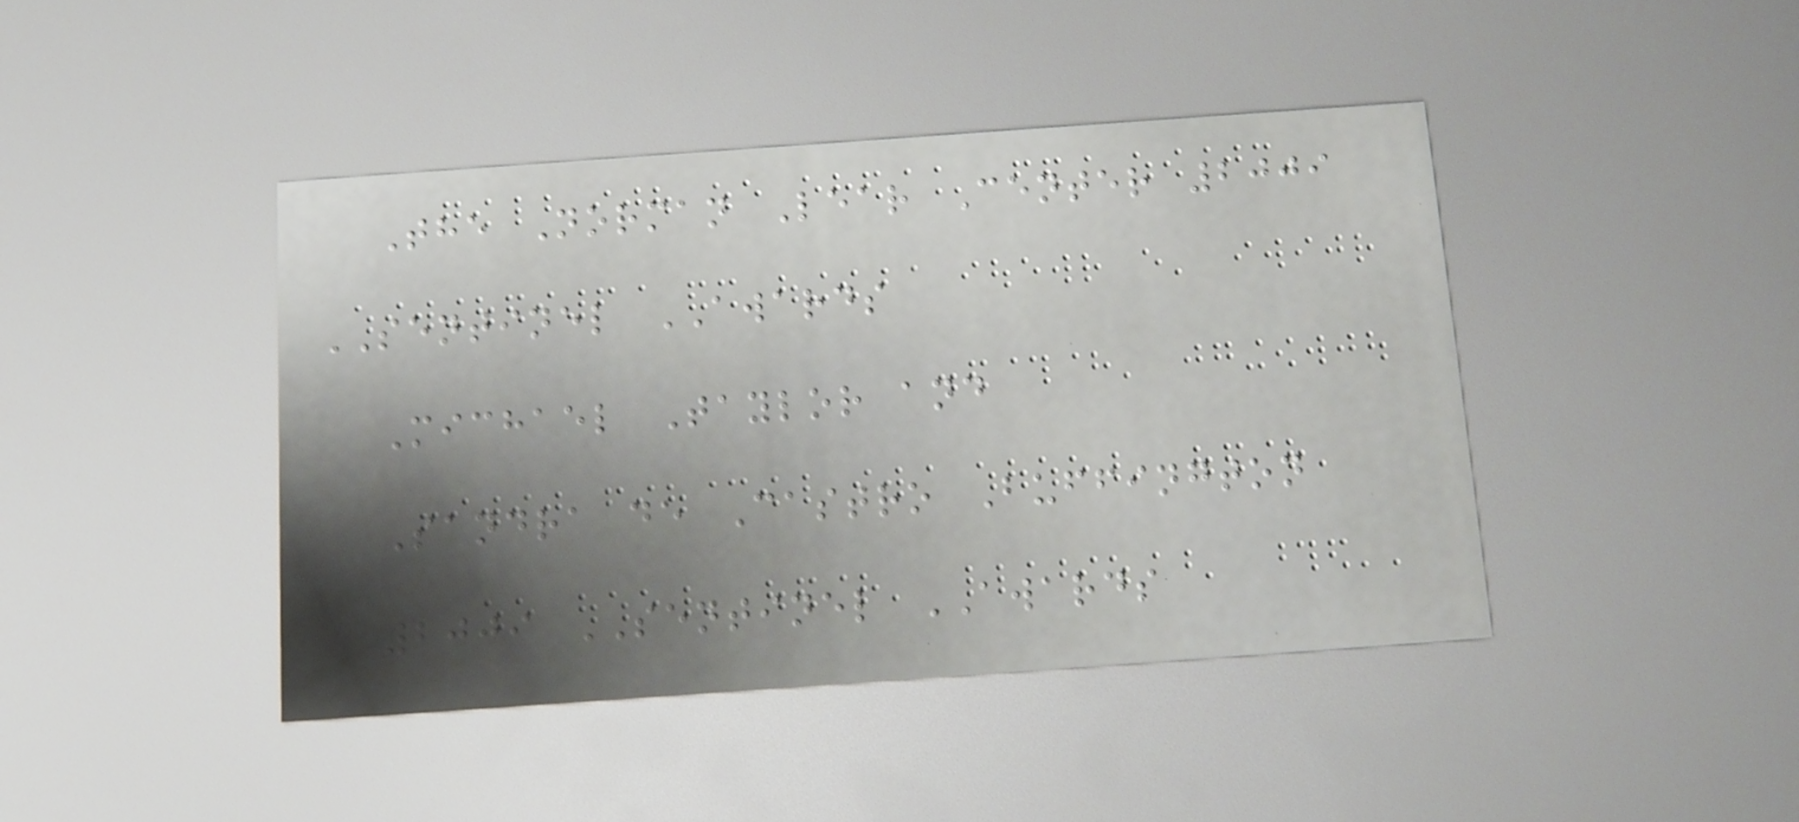The Norman Lear Center 2009
SENTINEL AWARDS
Michael Taylor and
Sandra de Castro Buffington
2009 SENTINEL AWARDS
